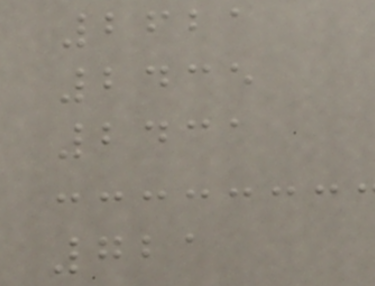2621
2435
2431
721
